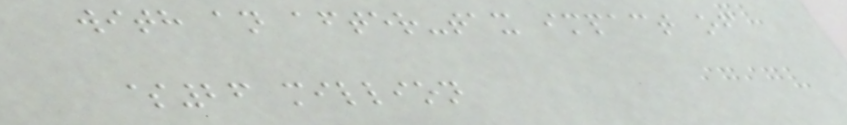with an after-tax impact of
$26 million
